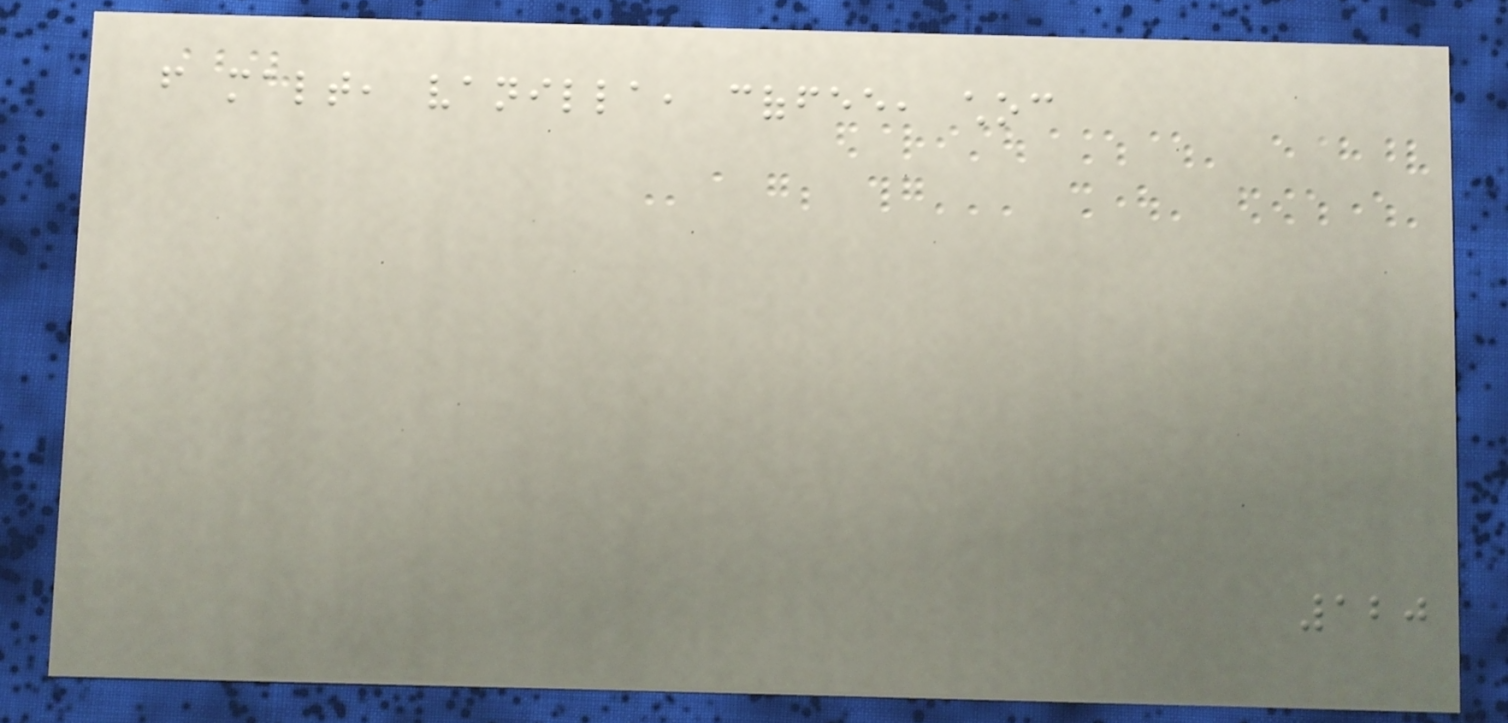from malt, vanilla, coffee, choc
120
